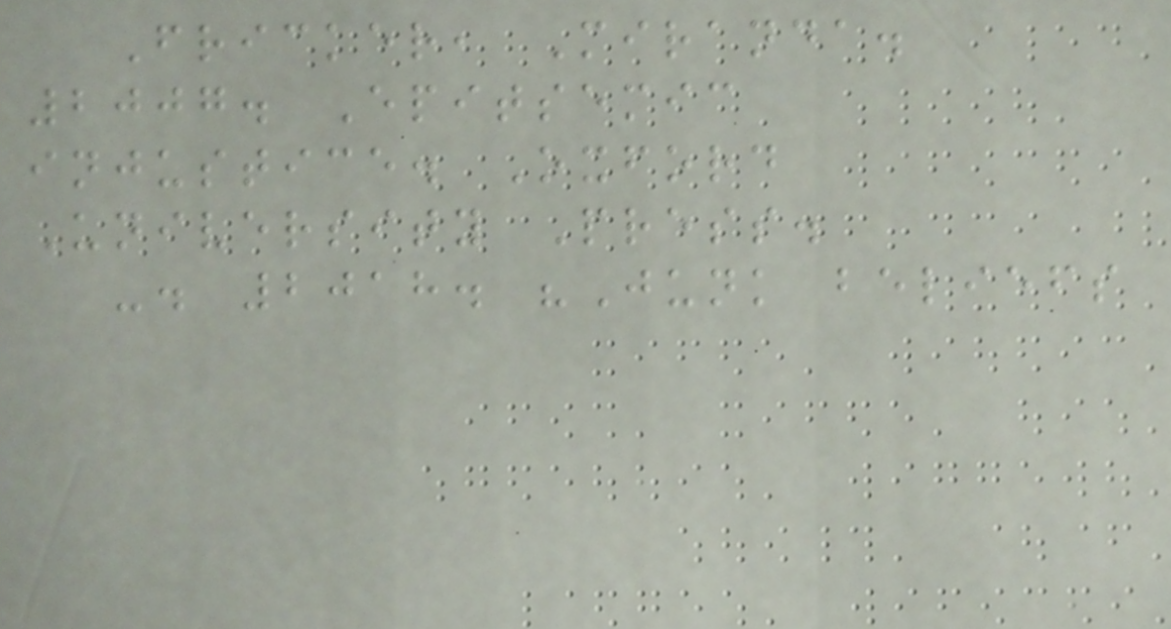Fricker, Miranda.
2007. Epitsemic
injustice. Oxford
University Press.
-. 2018. "Junk beliefs
